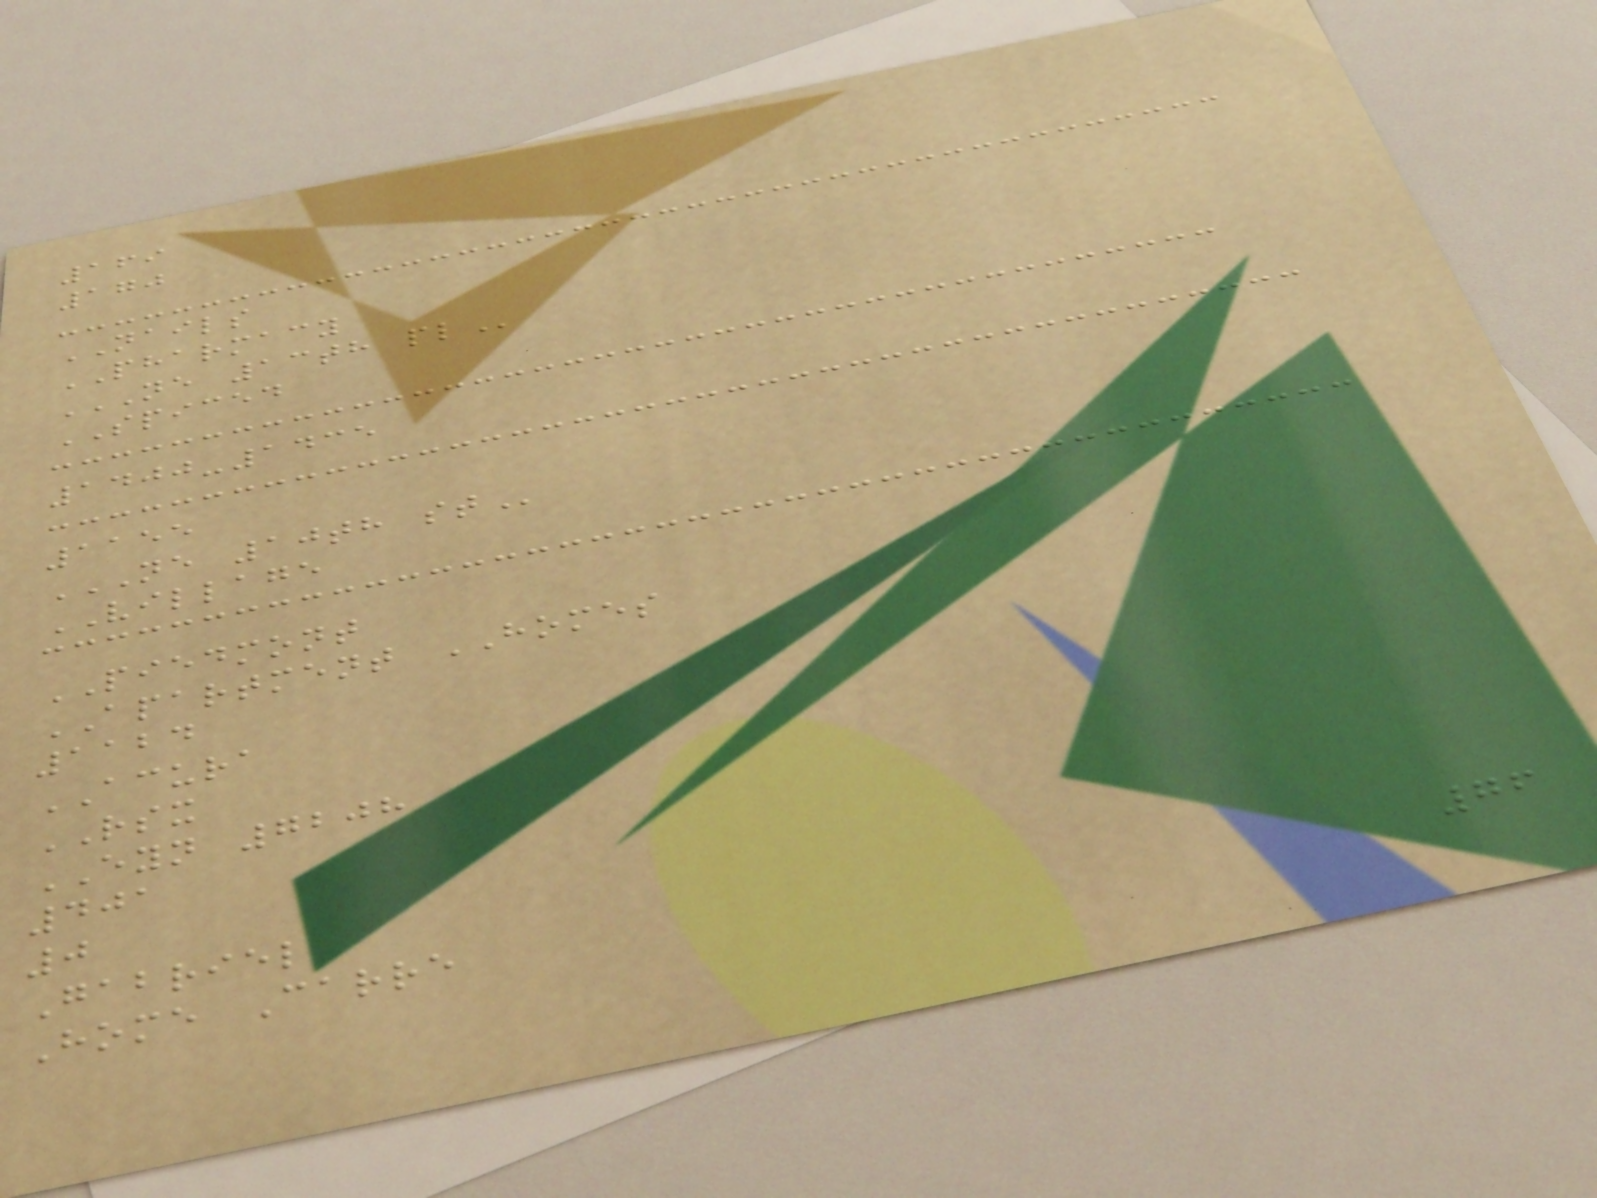169
170
NAILS
PHARMACY
NE 13TH PL
SPICED
1400-1435
1155
NE 10TH ST
VILLAGE
PIEDMONT
APARTMENT HOMES
1124
ACURA
RSX
EYN 7208
401
0
Gabriel
Home Carre
76
